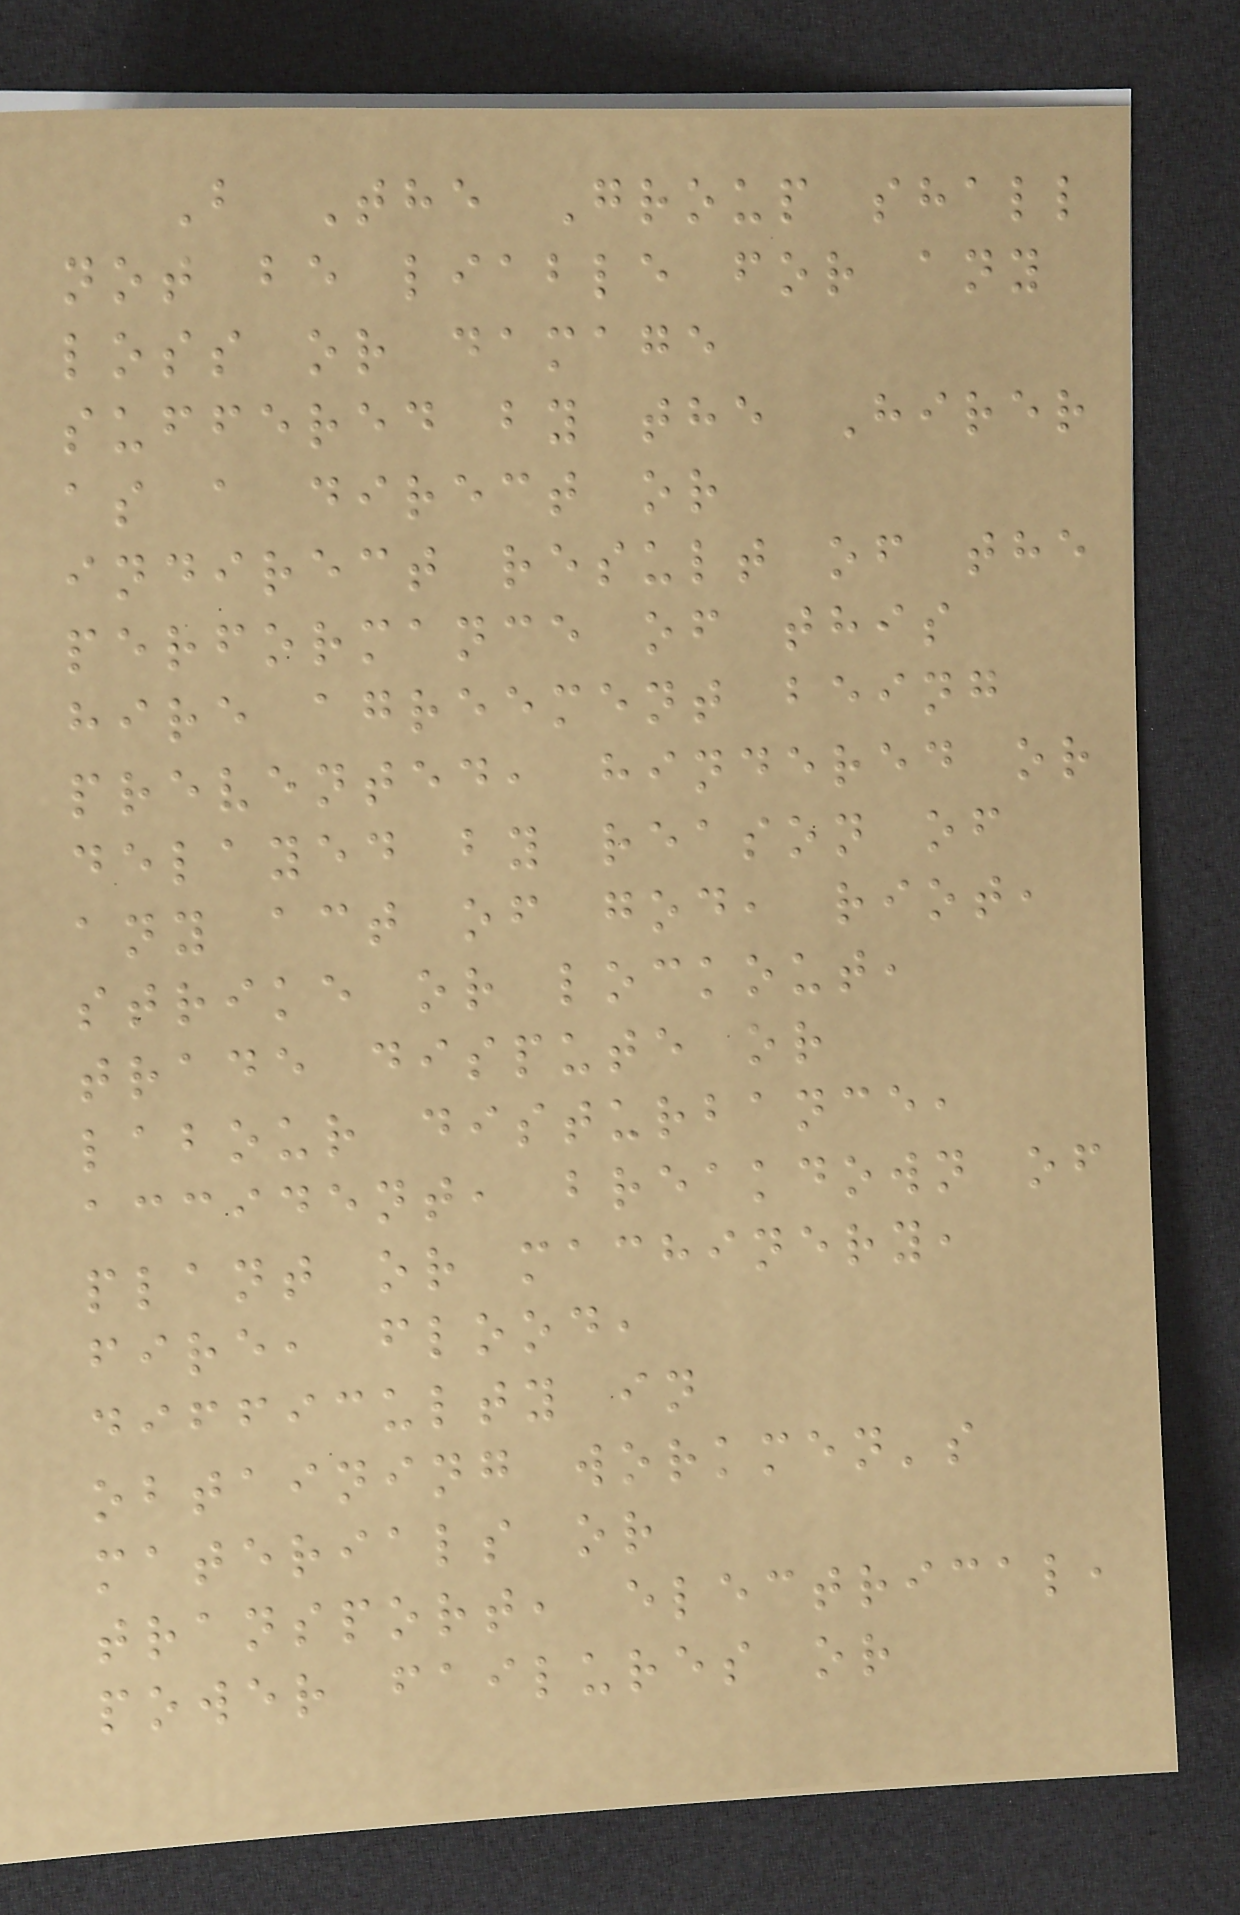B The Group shall
not be liable for any
loss or damage
suffered by the Hirer
as a direct or
indirect result of the
performance of this
hire agreement being
prevented, hindered or
delayed by reason of
any act of god, riot,
strike or lockout,
trade dispute or
labour disturbance,
accident, breakdown of
plant or machinery,
fire, flood,
difficulty in
obtaining workmen's
materials or
transport, electrical,
power failures or
